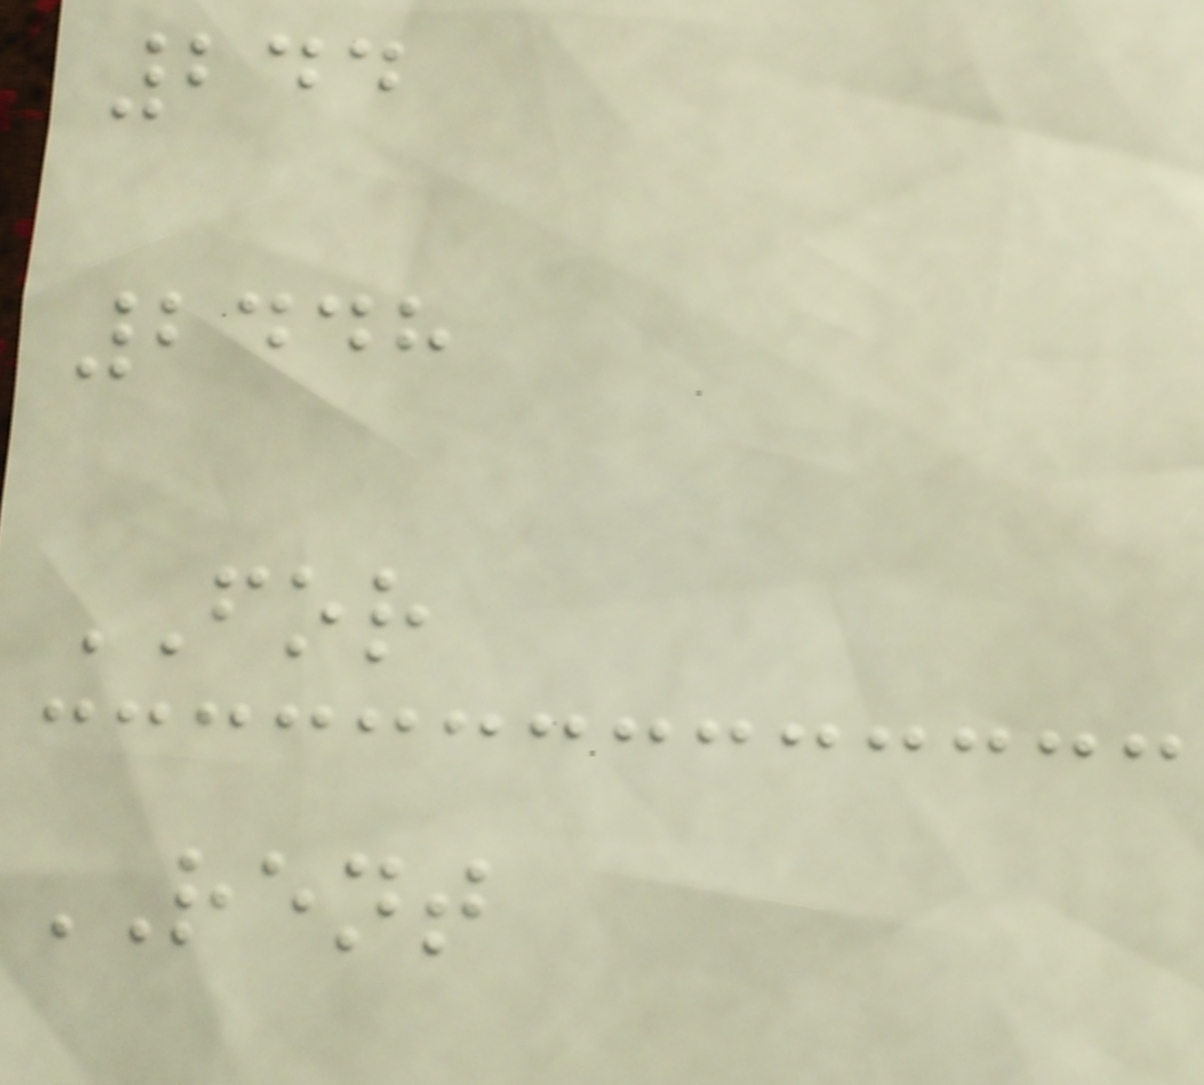244
2448
FOR
RENT
